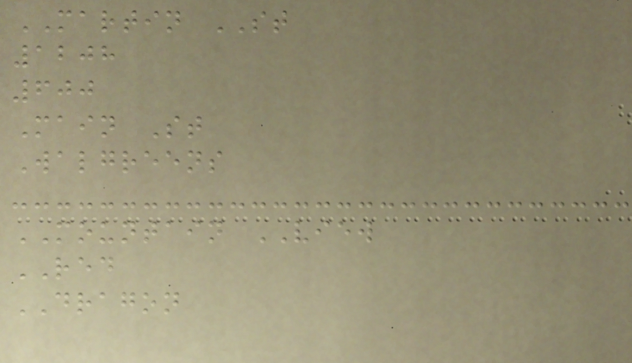MARTIN ST
1208
600
Main St
Walgreens
MOUNTAIN VIEW
RED
DRAGON
